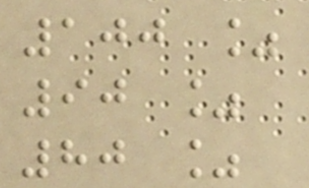100 %
90 %
80 %
